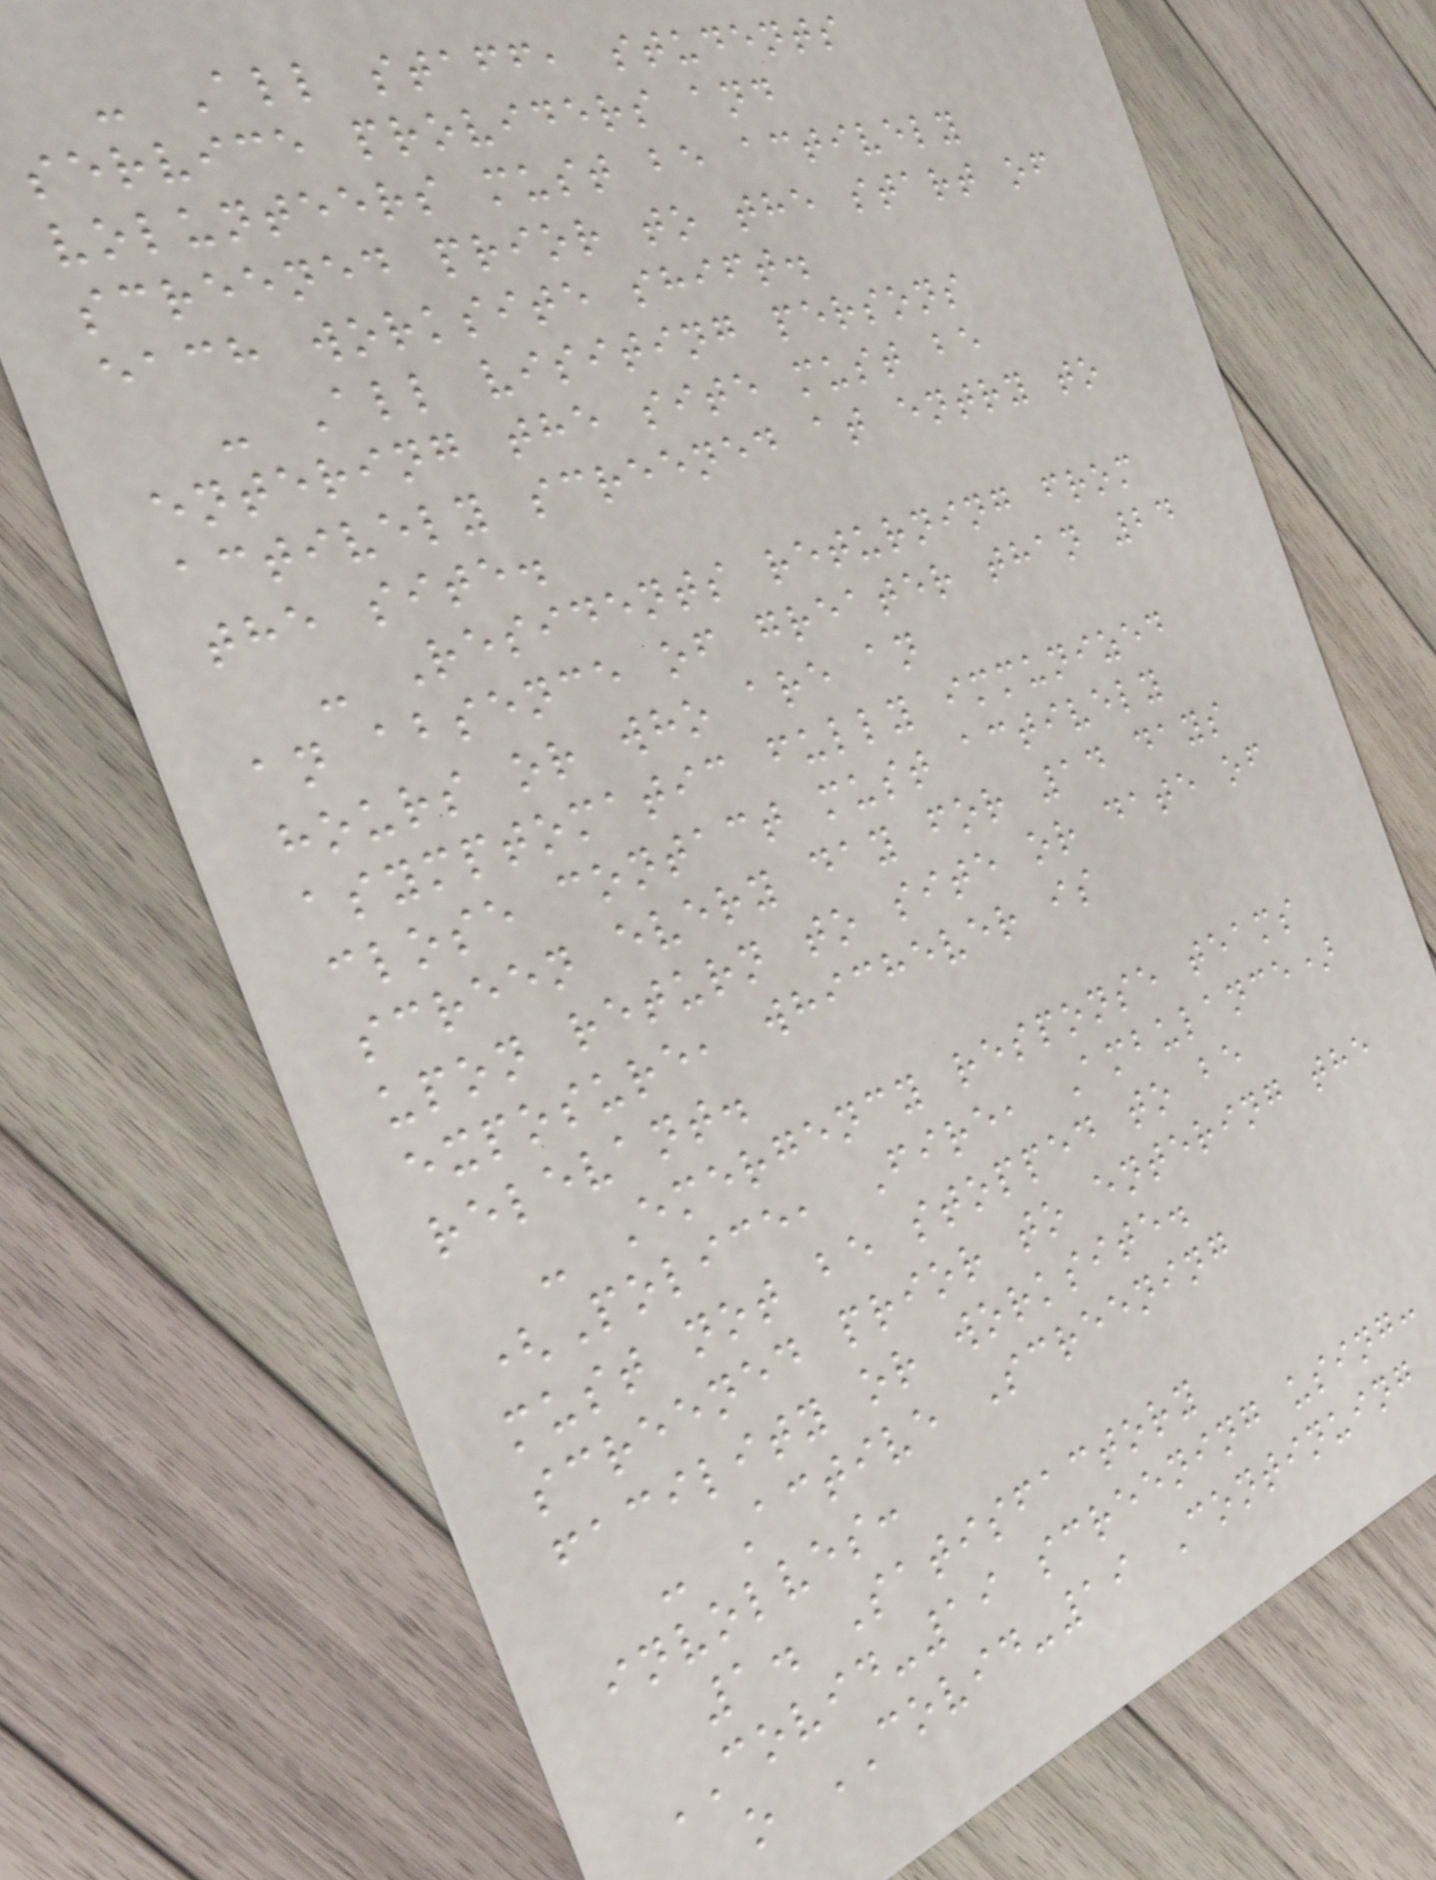- All staff, students
service providers and
volunteers must be actively
screened prior to the start of
each worksite shift.
- All visiting persons
entering the site must be
actively screened at entry to
the site.
- Residents returning from
an absence of greater than 24
hours or who are an
asymptomatic fully immunized
close contact must actively
screen every day for 14 days
upon return to site or date of
exposure, whichever is
relevant.
- Emergency response teams
(Police, Fire, Ambulance)
must not be stopped to be
screened prior to entering the
facility or worksite.
- Active Screening
involves:
1. Satisfactory
COVID-19 screening using:
o COVID-19 Continuing
